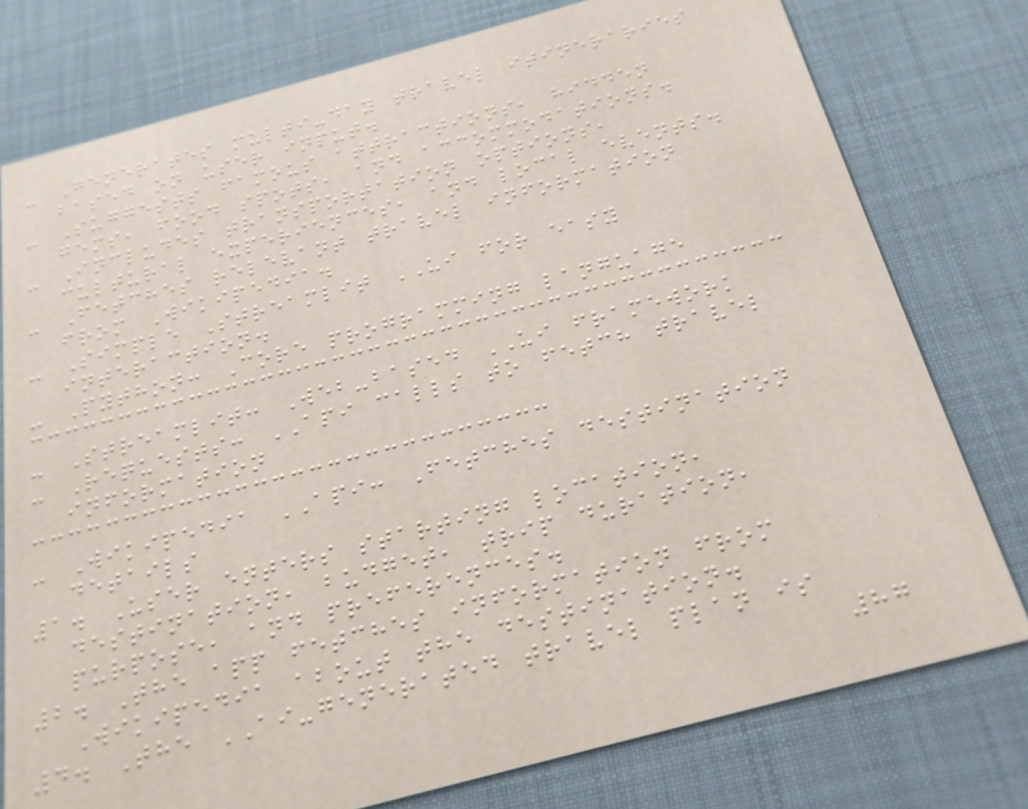- Generates multi-day travel itineraries
based on user input.
- Suggests famous attractions, hidden
gems, food spots, and accommodations.
- Includes transportation options,
cultural experiences, and local events.
- Fetches relevant travel information
from Wikipedia.
- Simple Streamlit UI for easy
interaction.
- Python: Core programming language
- Streamlit: Web-based UI framework
- Requests: API calls to fetch travel
information
- Wikipedia API: Fetches destination
details
1. User enters starting location,
destination, budget, trip duration,
purpose, and preferences.
2. The app fetches information from
Wikipedia about the destination.
4. The AI-generated travel plan is
87
